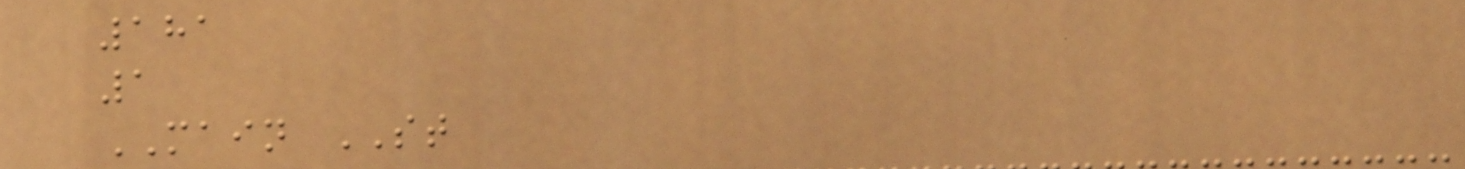181
1
MAIN ST
